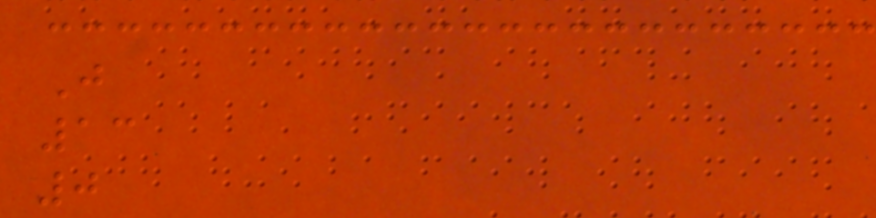J
13
0
